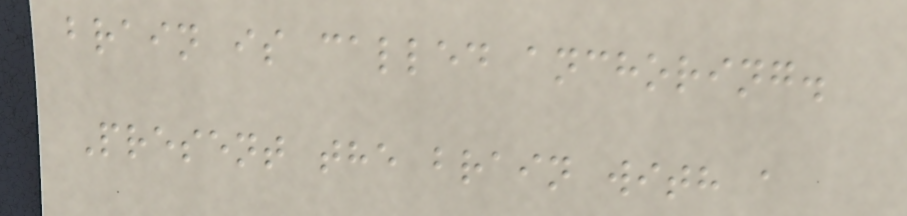brain is called anchoring.
Present the brain with a
